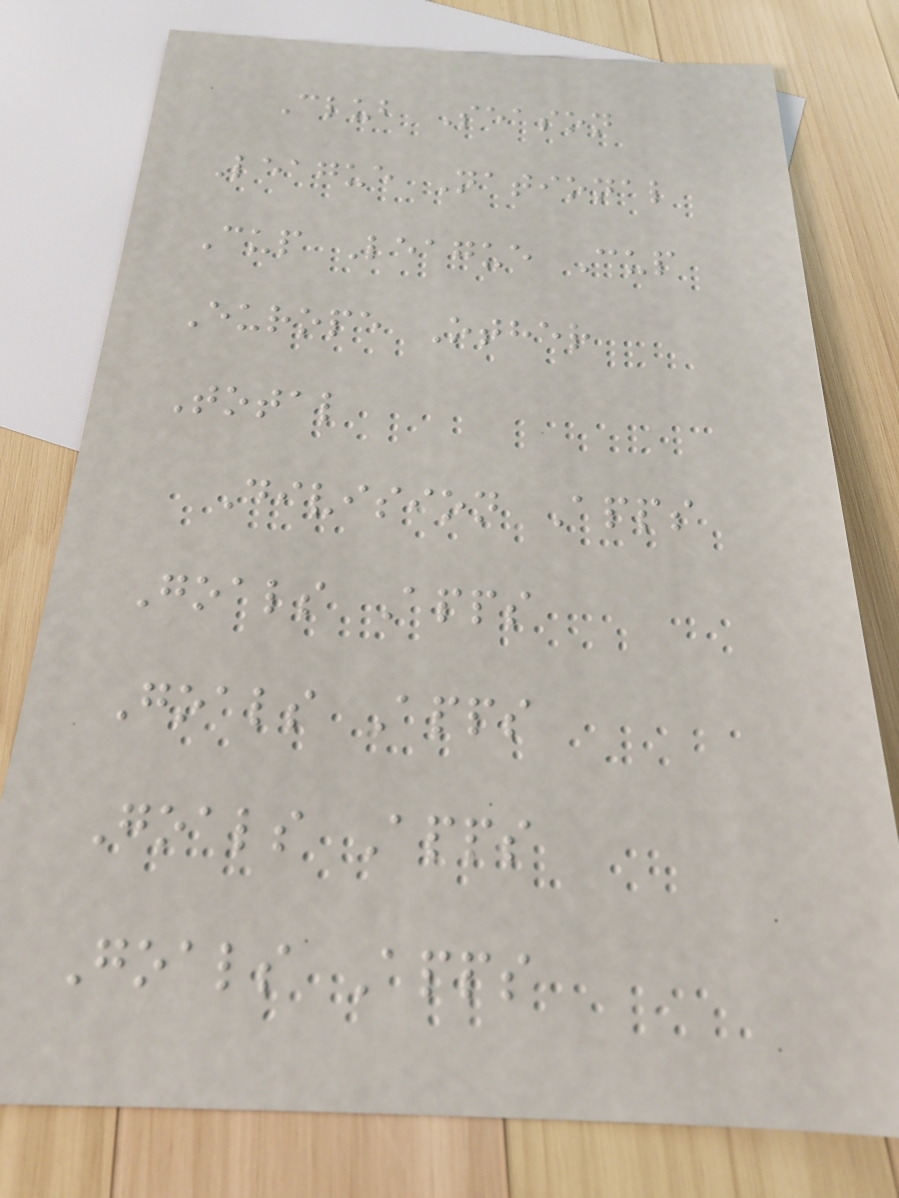Club Season
League National
Cup League Cup
Europe Other
Total
Division Apps
Goals Apps
Goals Apps
Goals Apps
Goals Apps
